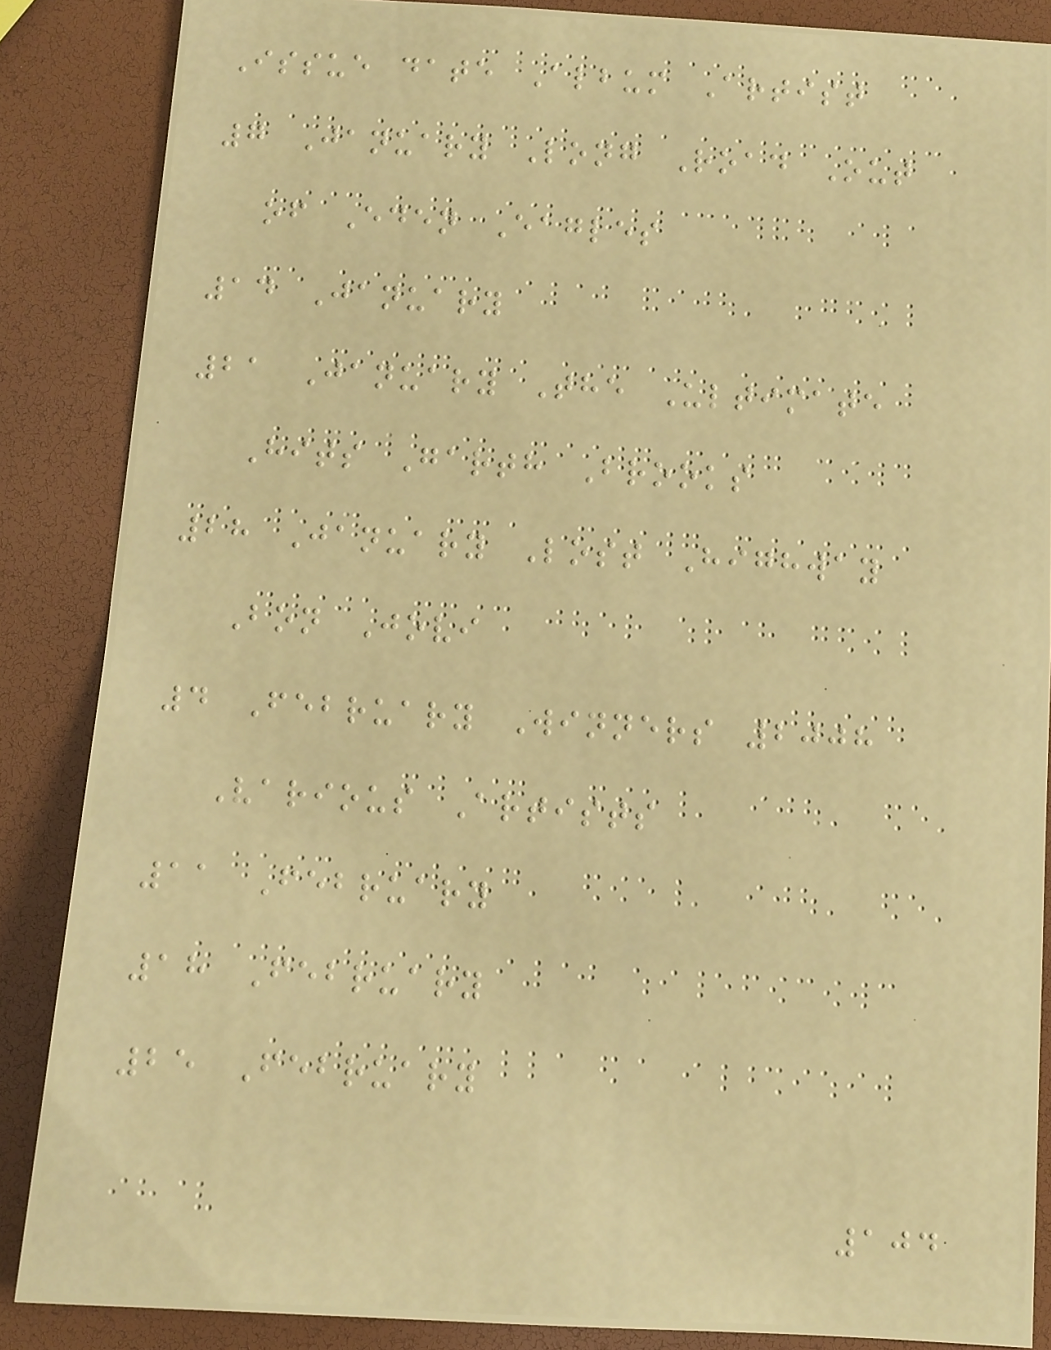Issue date Album Artist
7 January Long Road Out
of Eden Eagles
14 January
21 January The Ultimate
Hits Garth Brooks
28 January Lost Highway
Bon Jovi
4 February Winners 2008
Various Artists
11 February
18 February
25 February
104
